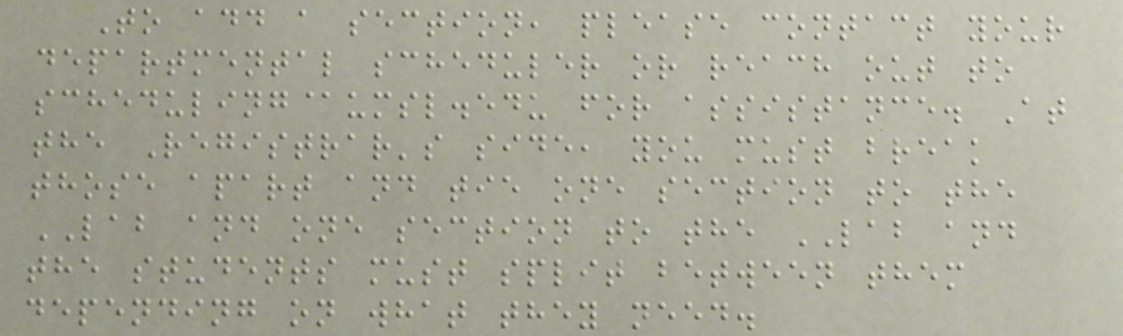To add a section, please contact your
departmental scheduler or reach out to
scheduling@umsl.edu for assistance. At
the Registrar's side, you must break
those apart and tie one section to the
LAB and one section to the LAB and
the students must split between them
depending on what they need.
